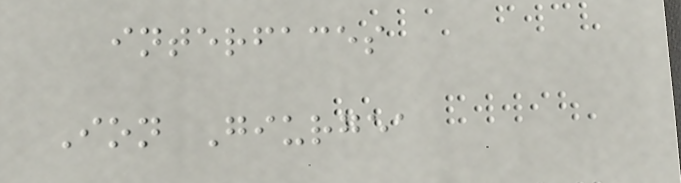interfaces
Ion Giurgea
